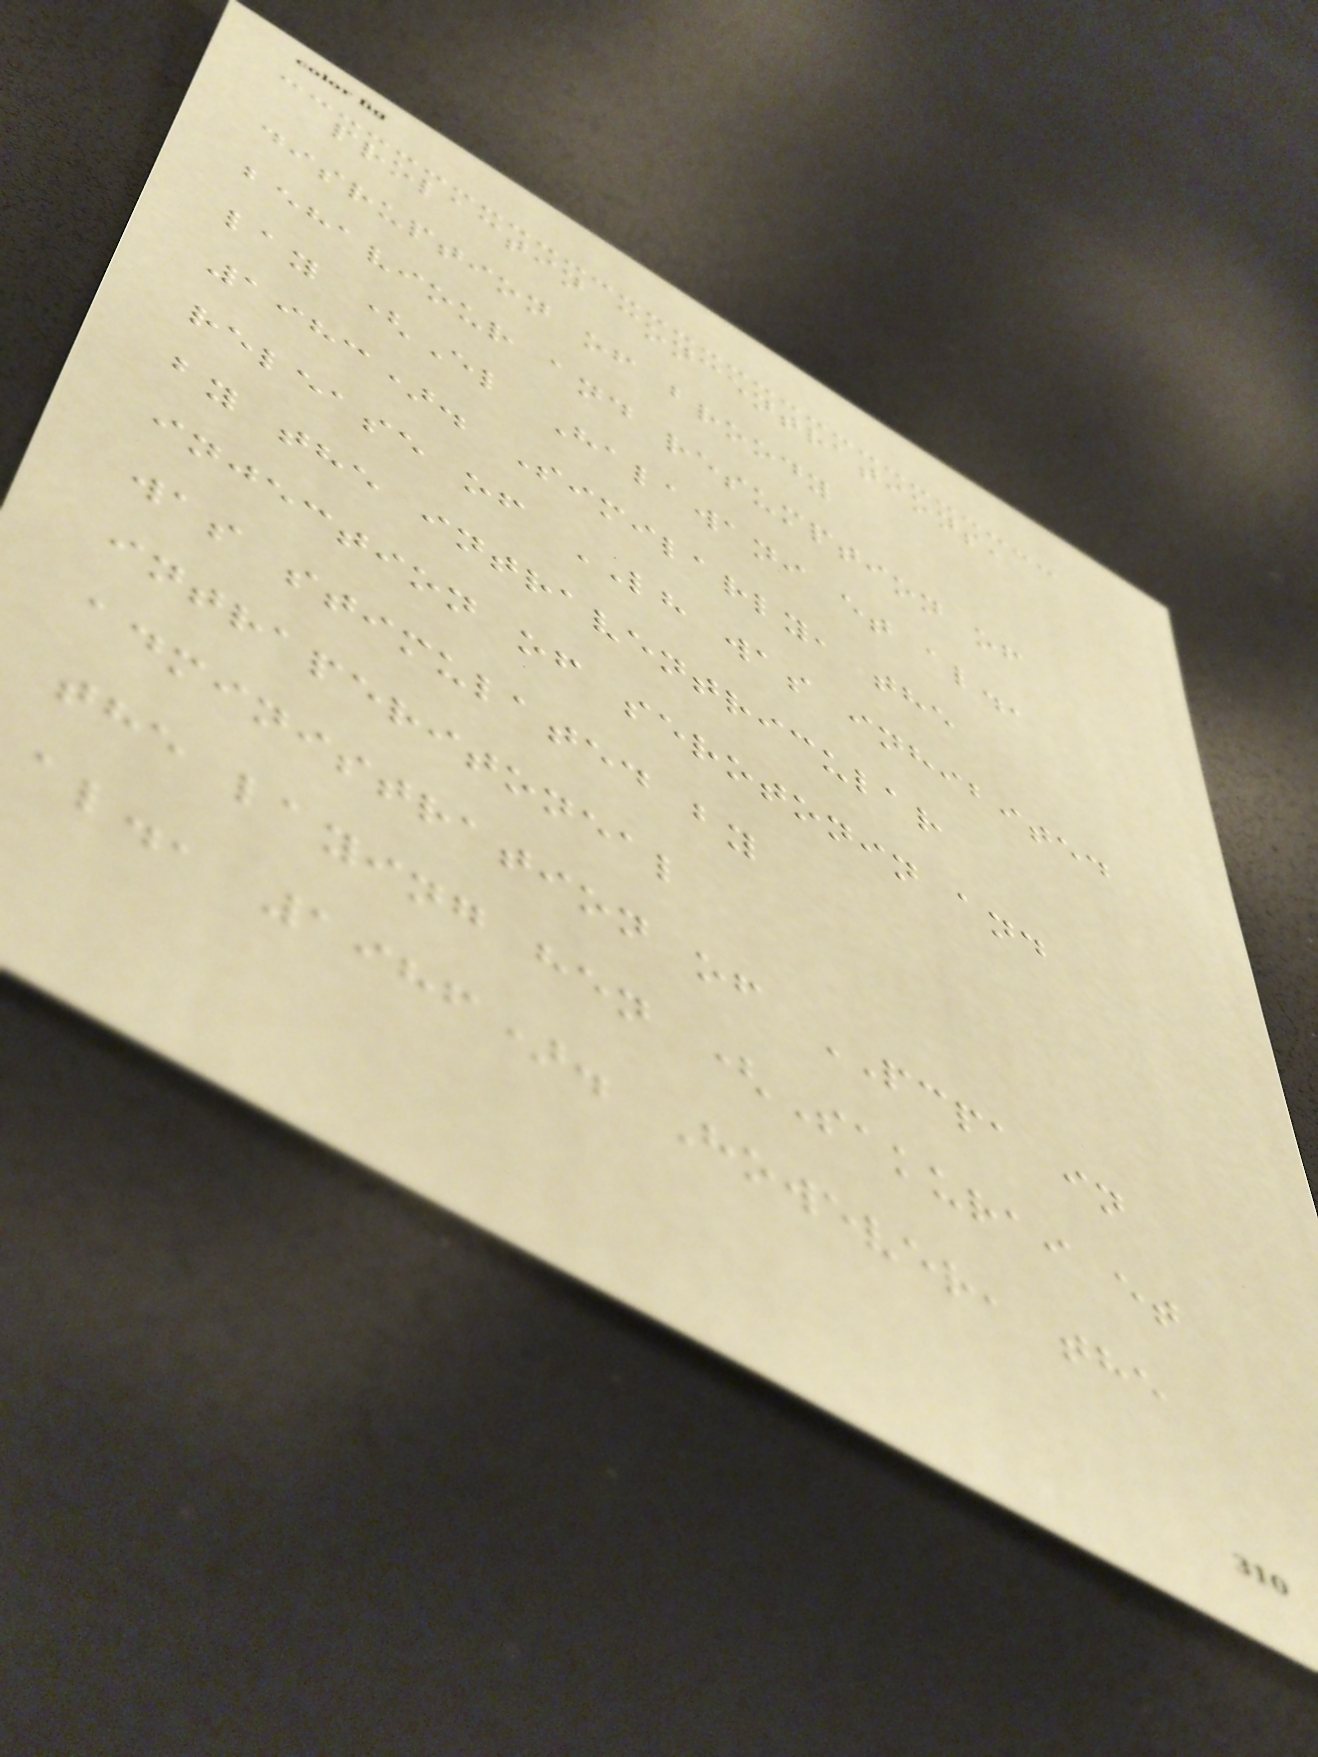prolactin concentrations,
disruption of broody
behaviour and resumption of
lay (El Halawani et al.,
1983). Similarly, the
release of LH was inhibited
by the intraventricular
injection of serotonin and
was stimulated by
intraperitoneal
administration of PCPA in
the laying hen (Sakurai et
al., 1986). However, the
